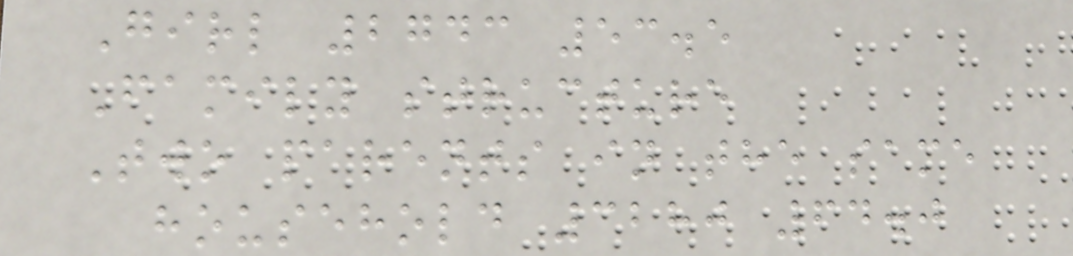Girl 2743 53.5
Family structure
Two parents in the same
household 3280 64.0
